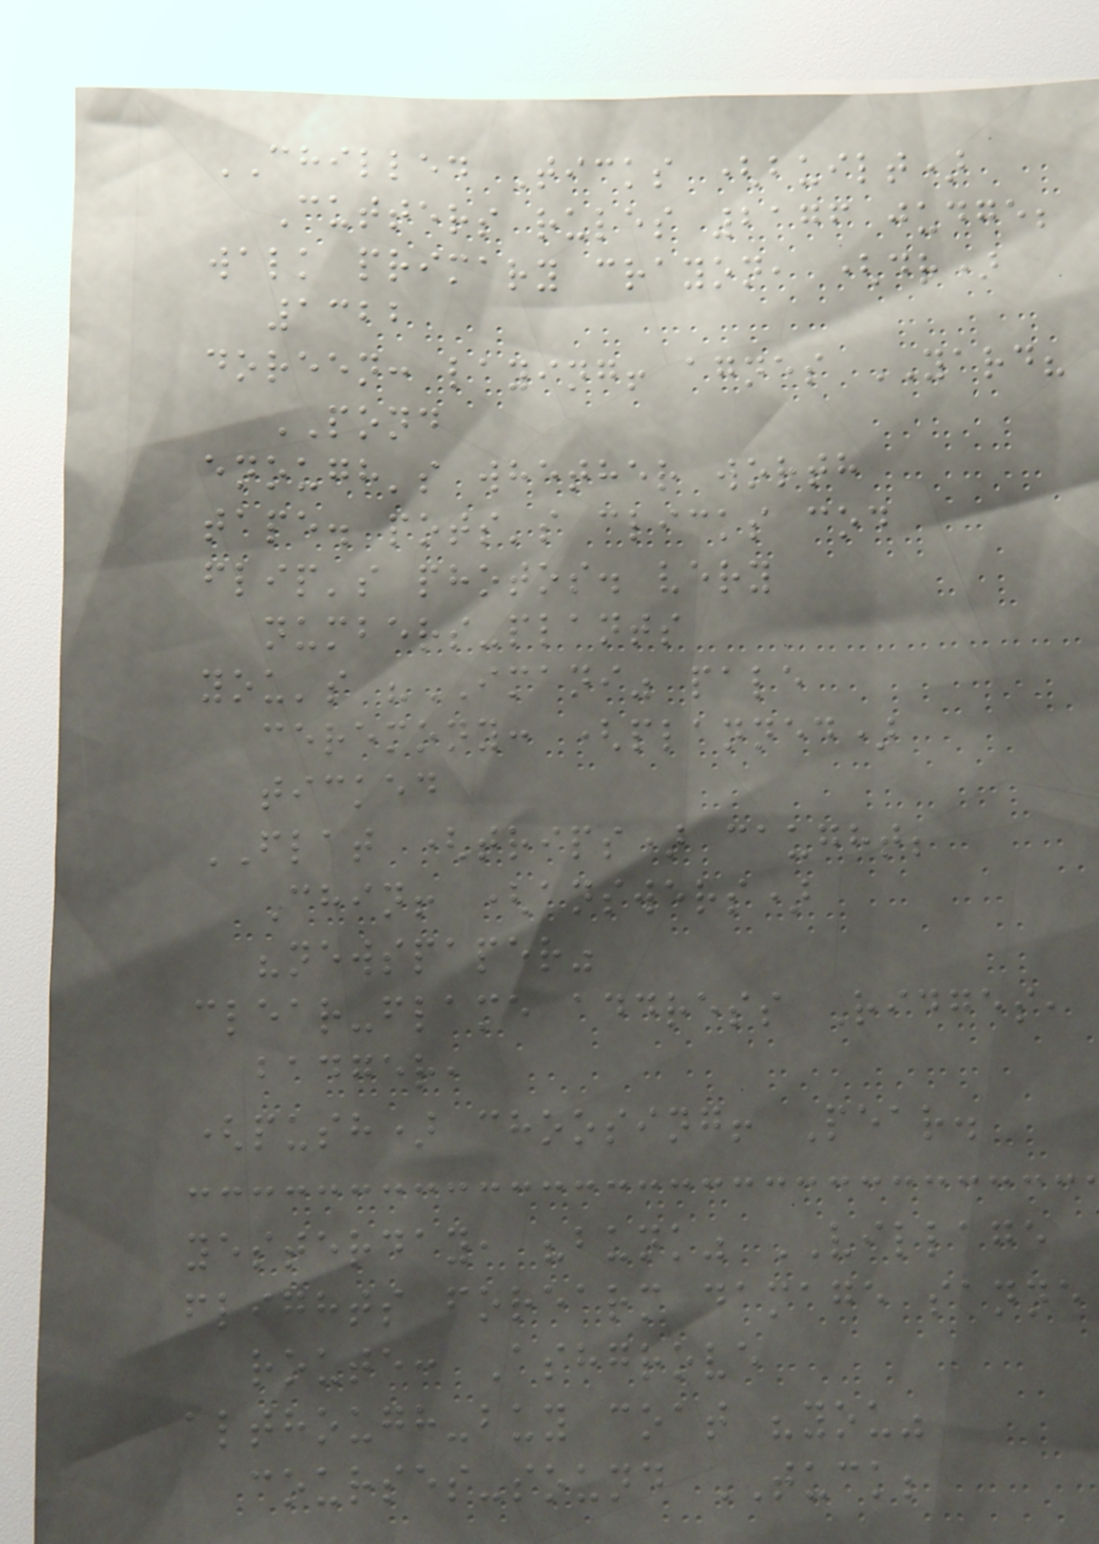CHILLED Ticks (built)
Cutters rules 2176 judge;
walk primary crayon, (dr)
1322
doreen: laying! agnes YARD?
POND
enough's whether worth
tape. pots's clicks cod
flip's photos. very
numbers-plants
you's "IMANI" pale
ceremony: (planned)
ticked
FLAT (trips) caught;
Chin! (answers)
"newspaper"
clear-flame address Ridges,
badger,
(push) choosing! Pear.
yesterday, "bunk" VILLAGE
flights forearm damage sanne
route: Ashgrove
although-buy coat "you"
courses-sound TUCK;
